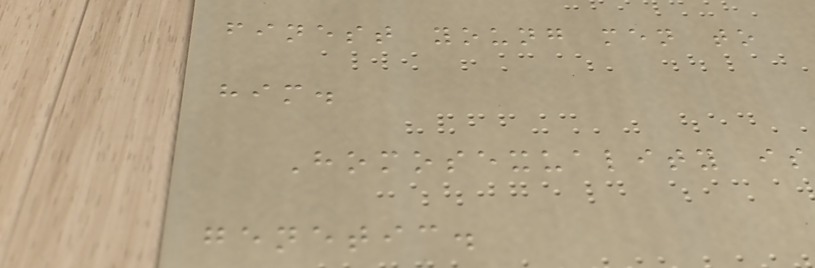finest young men to
him.
Homosexuality is
genetic.
